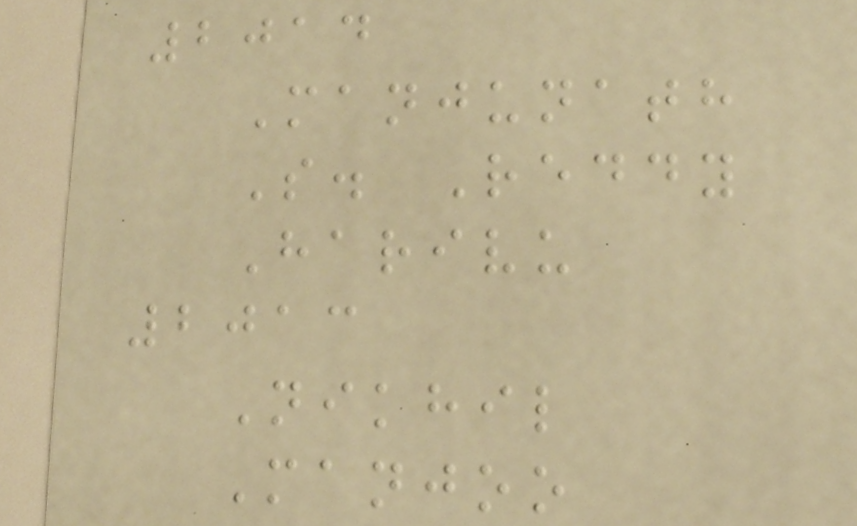2014
Manjunath
S. Reddy
Harivu
2013
Nikhil
Manjoo
